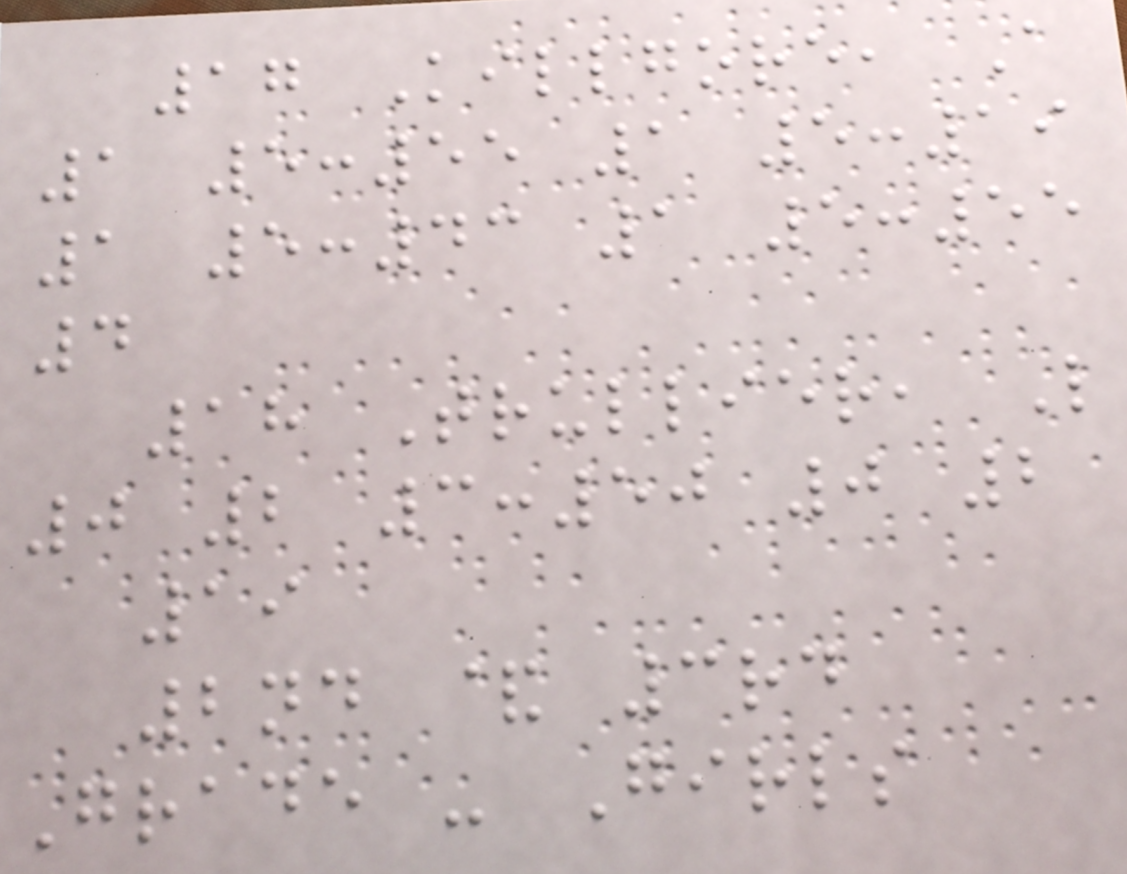17 Killgore, A
1 5:55 1 5:19
1 5:43 1 5:55
4
18 Trullier, L
0 2 3:50 0 2
19
2nd & 3rd
Grade - Girls
